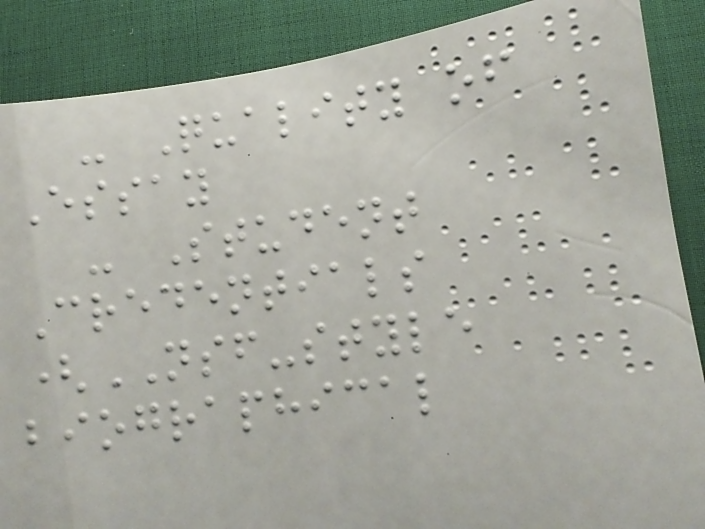- Quality of
Essay
- Student
Credentials
(NSF-style
biographical
